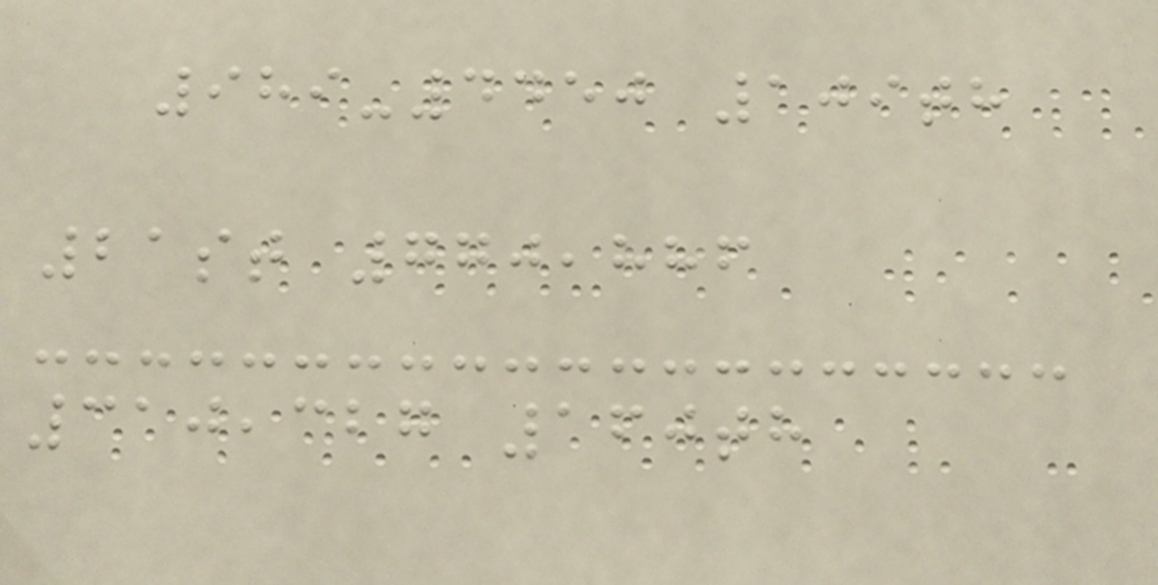989-4450 109th
21st 770,886
310,327 160th
